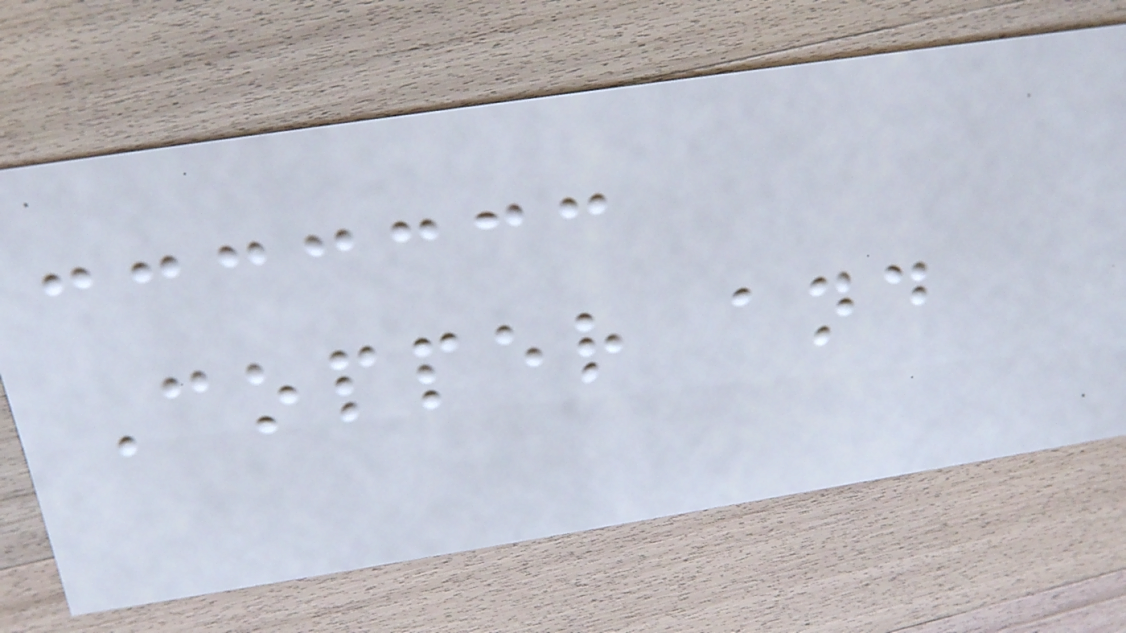Copper and
